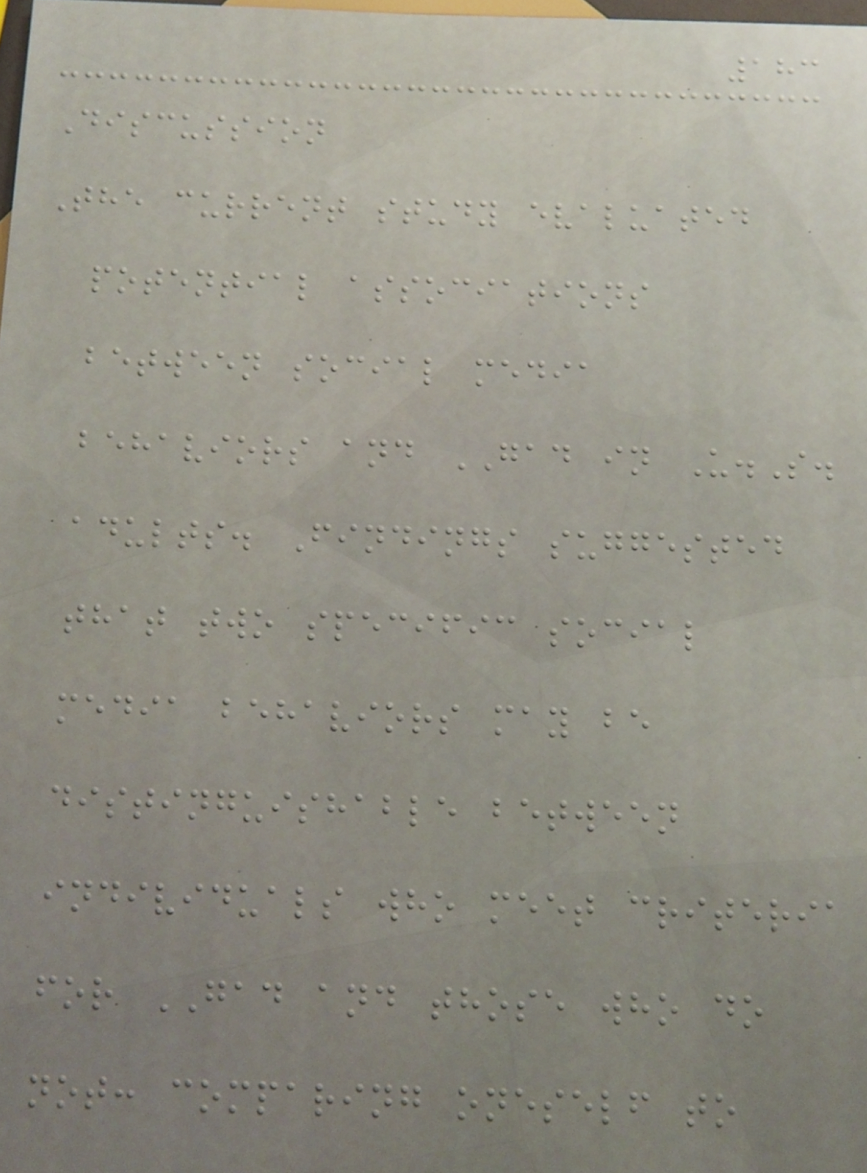183
Discussion
The current study evaluated
potential associations
between social media
behaviors and GAD in U.S.
adults. Findings suggested
that two specific social
media behaviors may be
distinguishable between
individuals who meet criteria
for GAD and those who do
not: comparing oneself to
